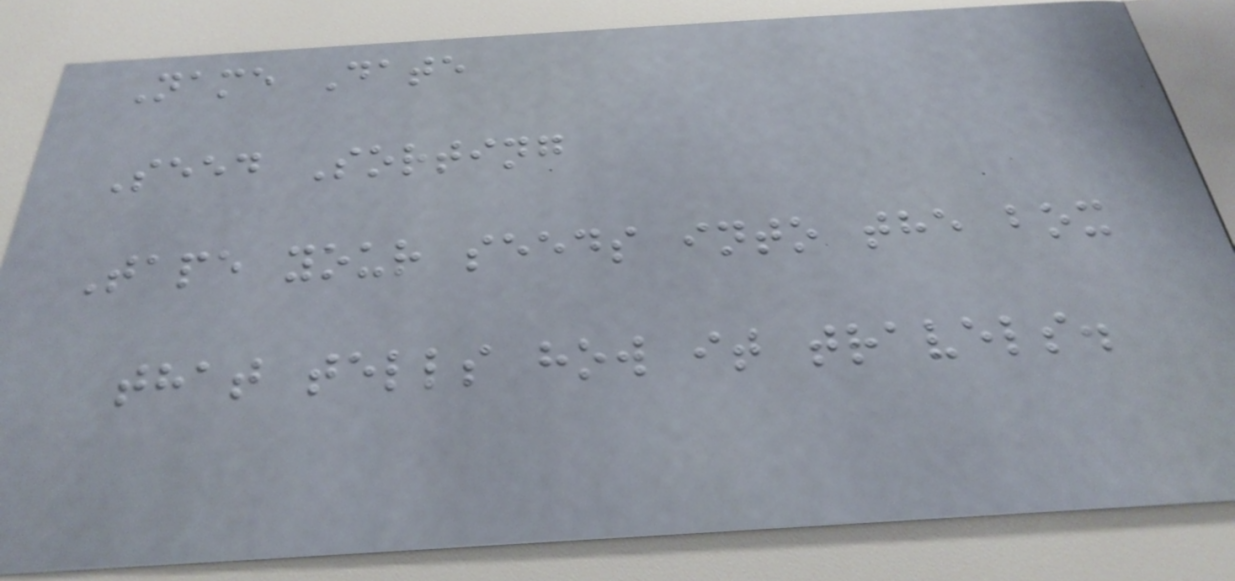Name Date
Seed Sorting
Tape your seeds into the box
that tells how it travels.
